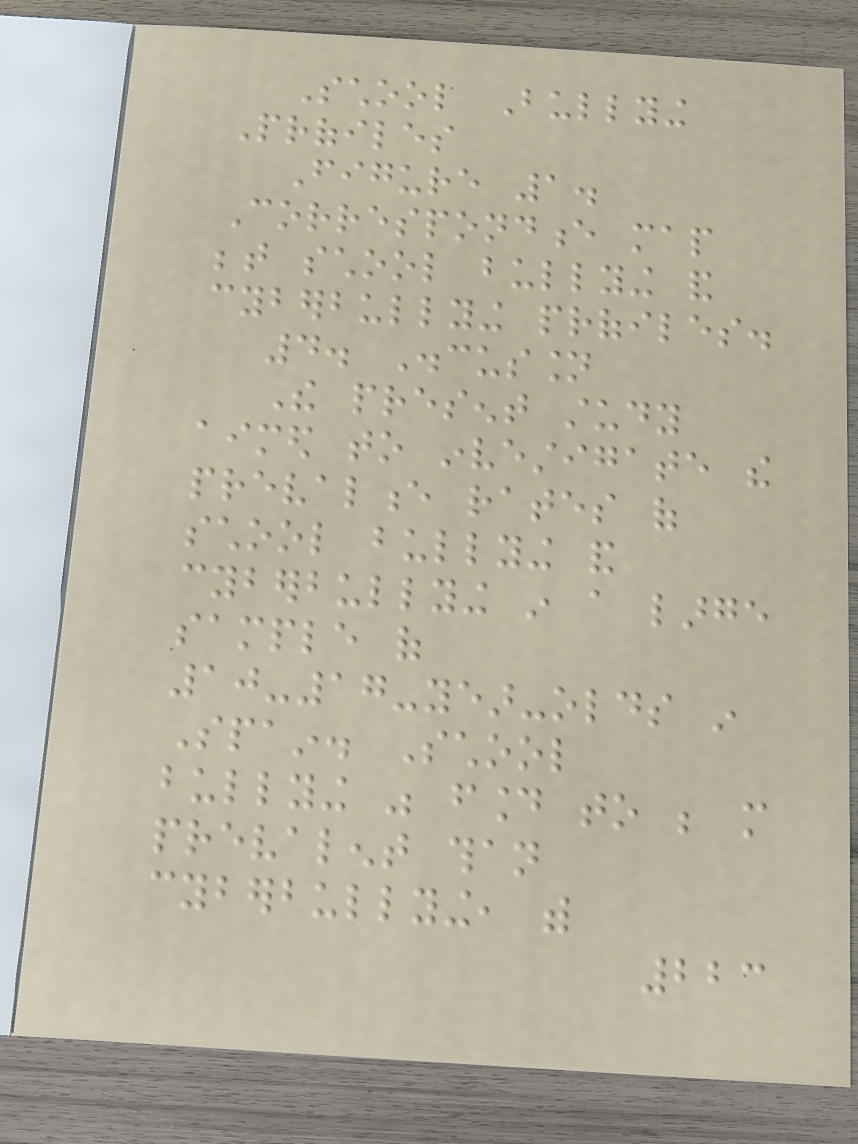School Bullying
Profiles
Figure 1.
Correspondence map
between school bullying and
cyberbullying profiles.
4. Discussion
The present study
aimed to investigate the
prevalence rates of
school bullying and
cyberbullying in a large
sample of
10-17-year-olds in
Spain. School
bullying was found to be more
prevalent than
cyberbullying, with
223
